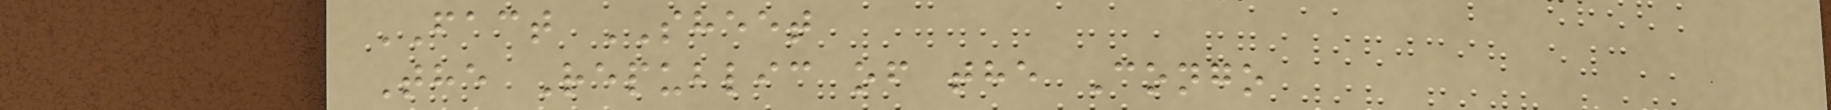FACT SHEET
The Republic of the Congo
